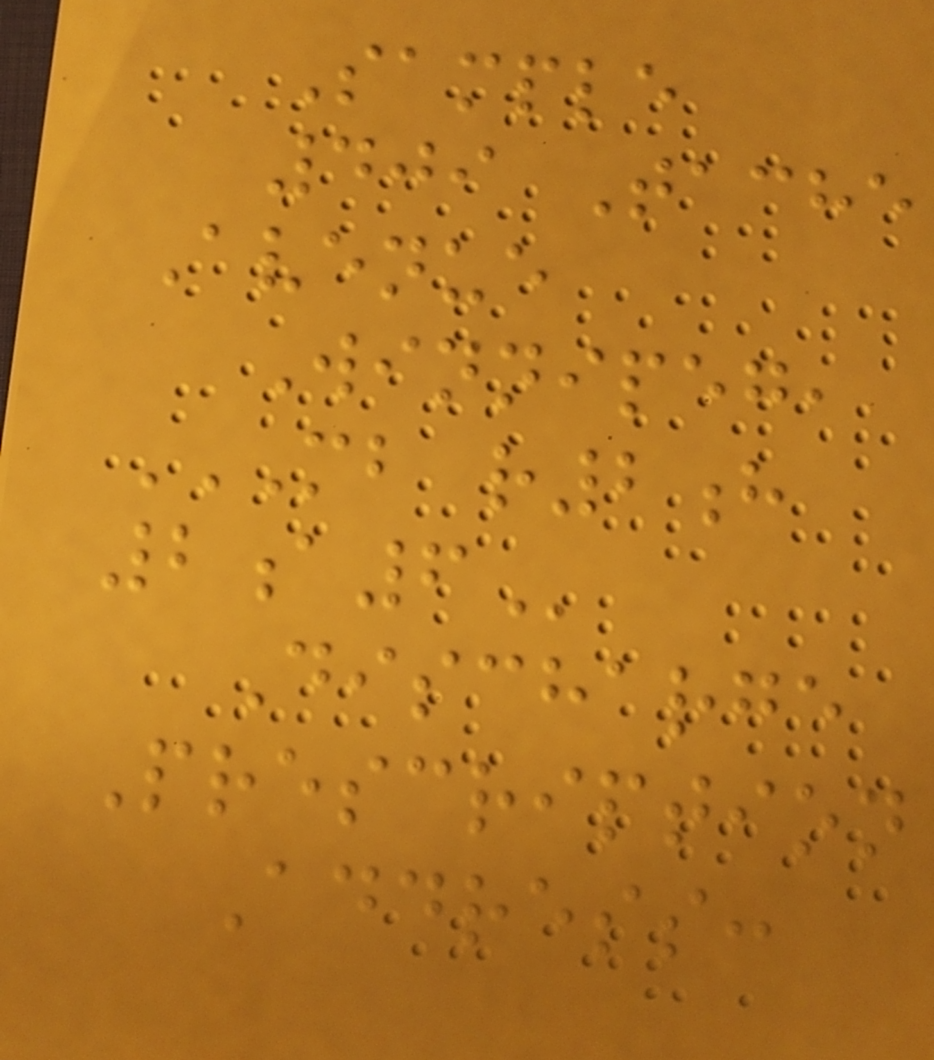Sample
409 Tache
Avenue
Winnipeg,
MB R2H
2A6
Discharge
Prescription
Address:
